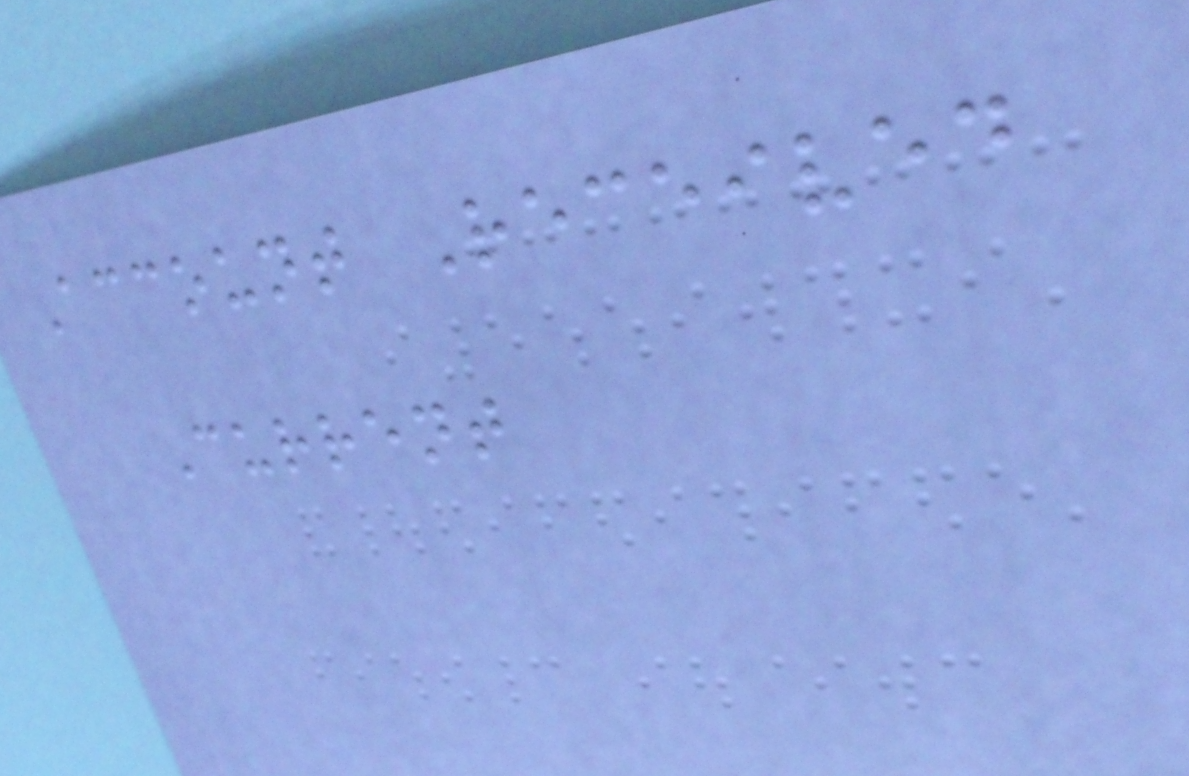Account Received
Current
